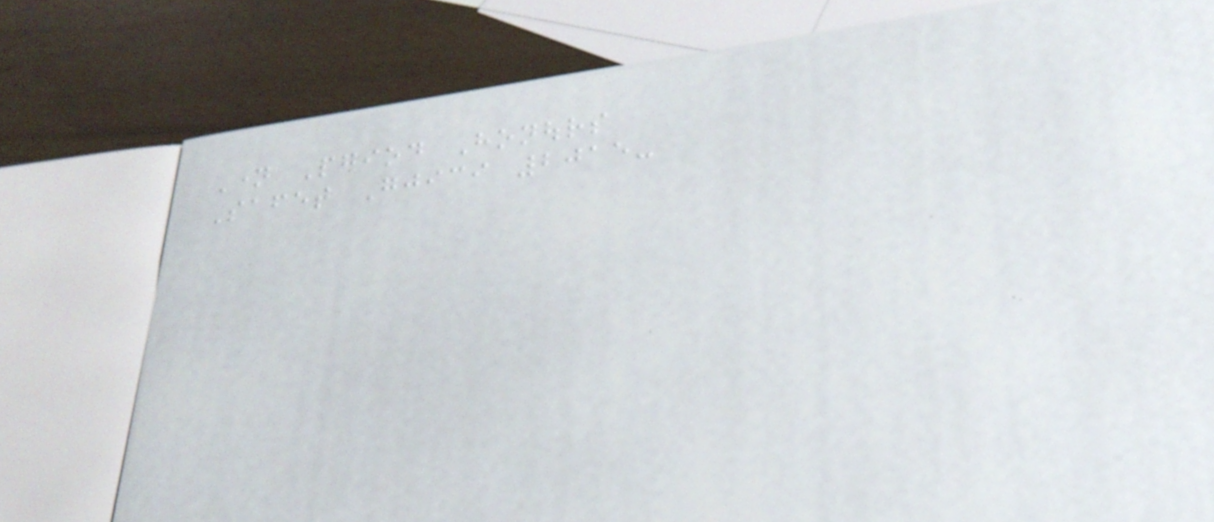Name Period Honours
Safet Gjici 2015-
